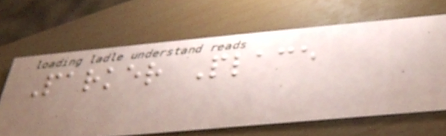Parker Place
